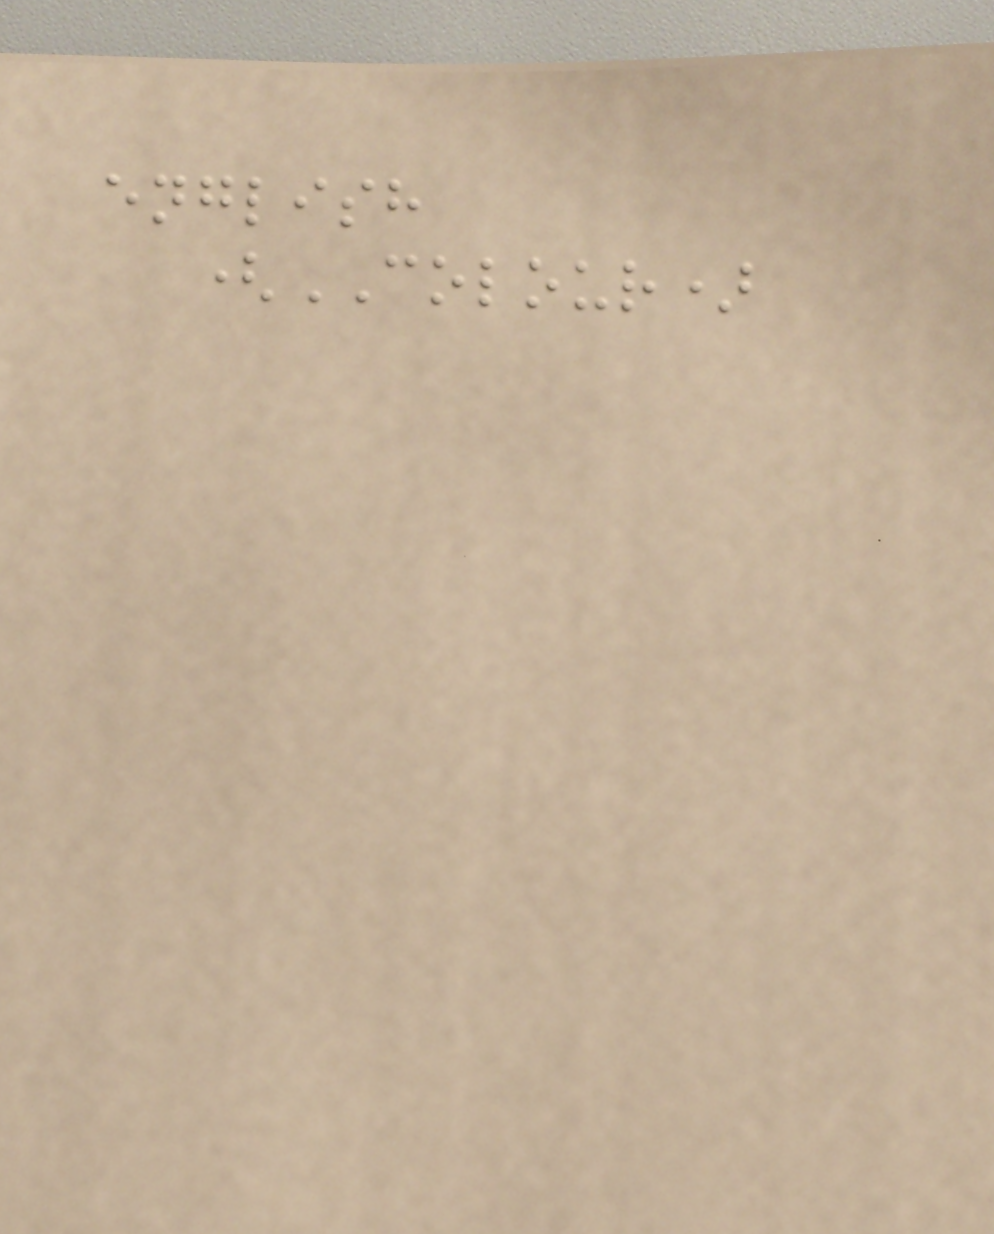english
(COLOUR)
